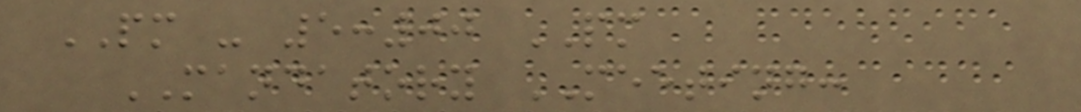PM - 5:00 PM
MANDATORY MEETING:
